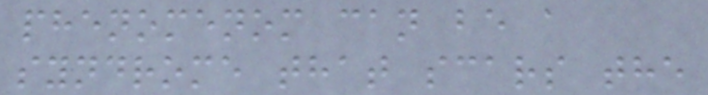phenomenom can be a
syndrome that scars the
